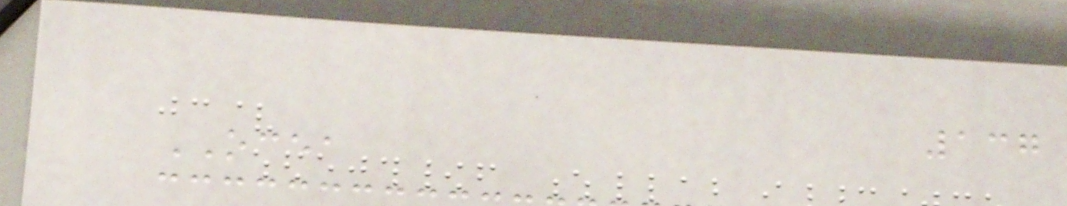137
OCEA
